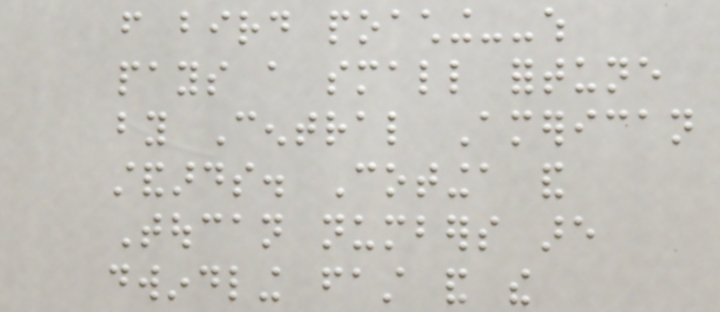from bird poaching--which
pays a small fortune
by Central American
standards. Cotinga and
Toucan numbers are
dwindling fast and the
